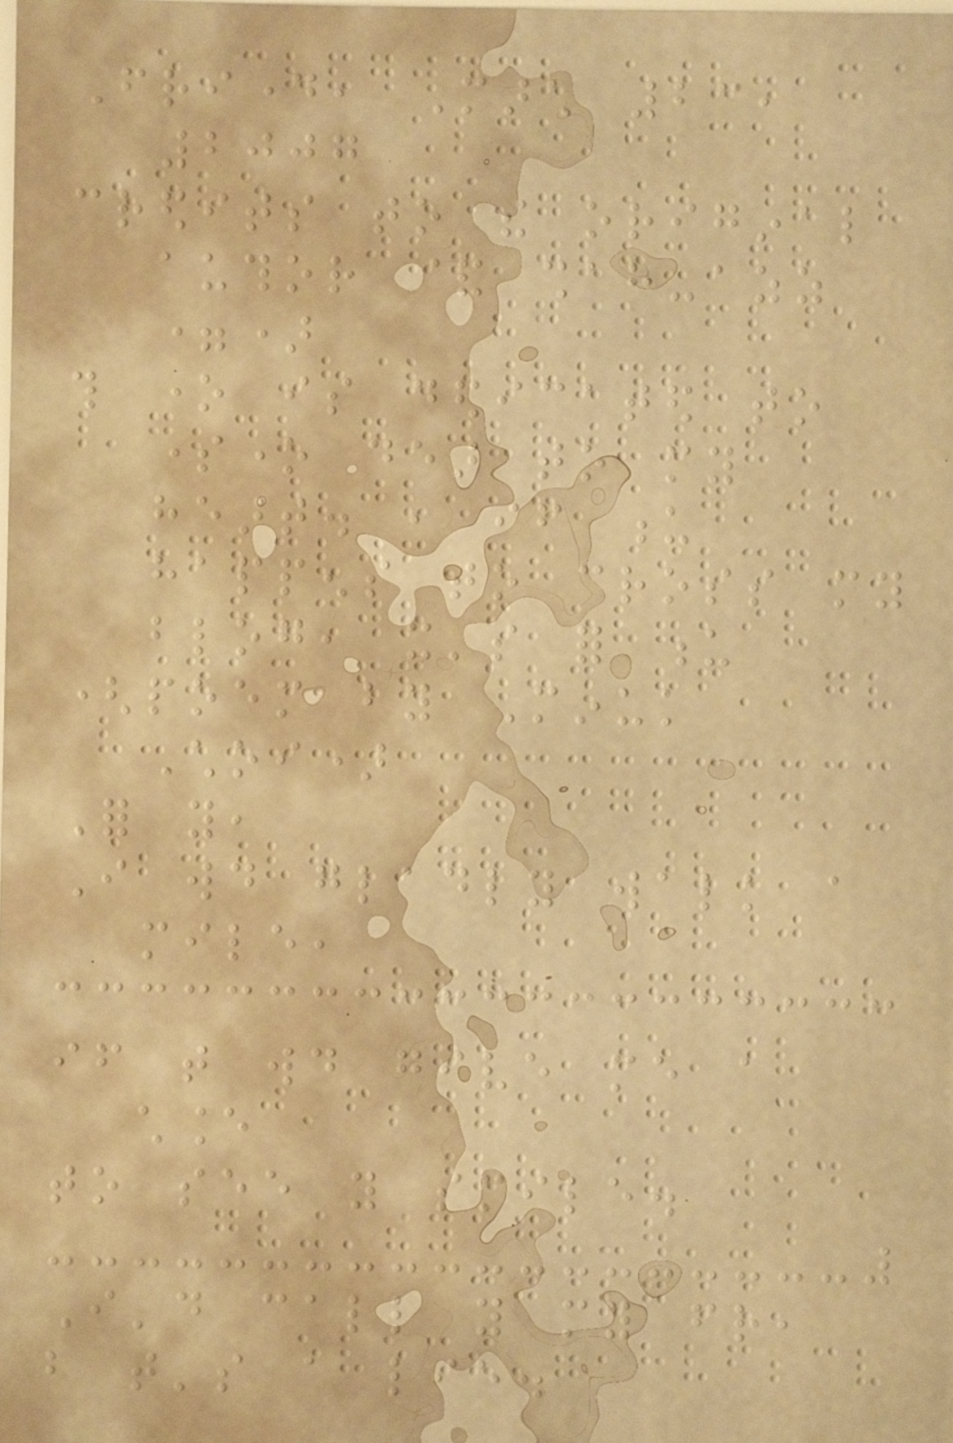Friday, March 23,
2007
credits to the original
author & shah-azz
=)
this one is dedicated to
someone dear to my
heart. , if u
happens to cross my
blog, it's for u
(poem by Minuk
Choi)
For you,
I would gladly walk a
mile,
if that would give me a
chance
to see you smile.
I'd call you my friend,
but that's a lie.
